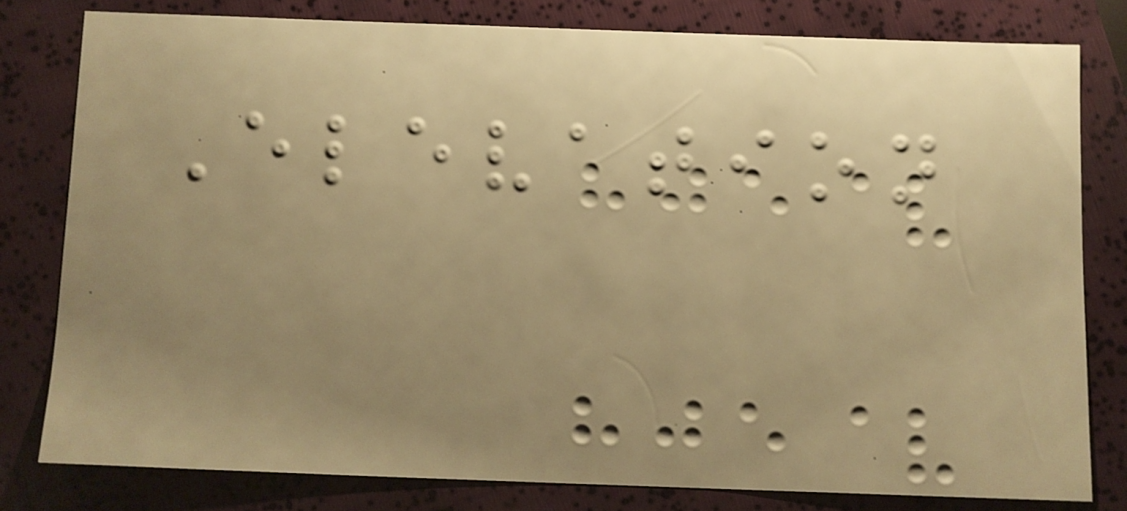Elevation
